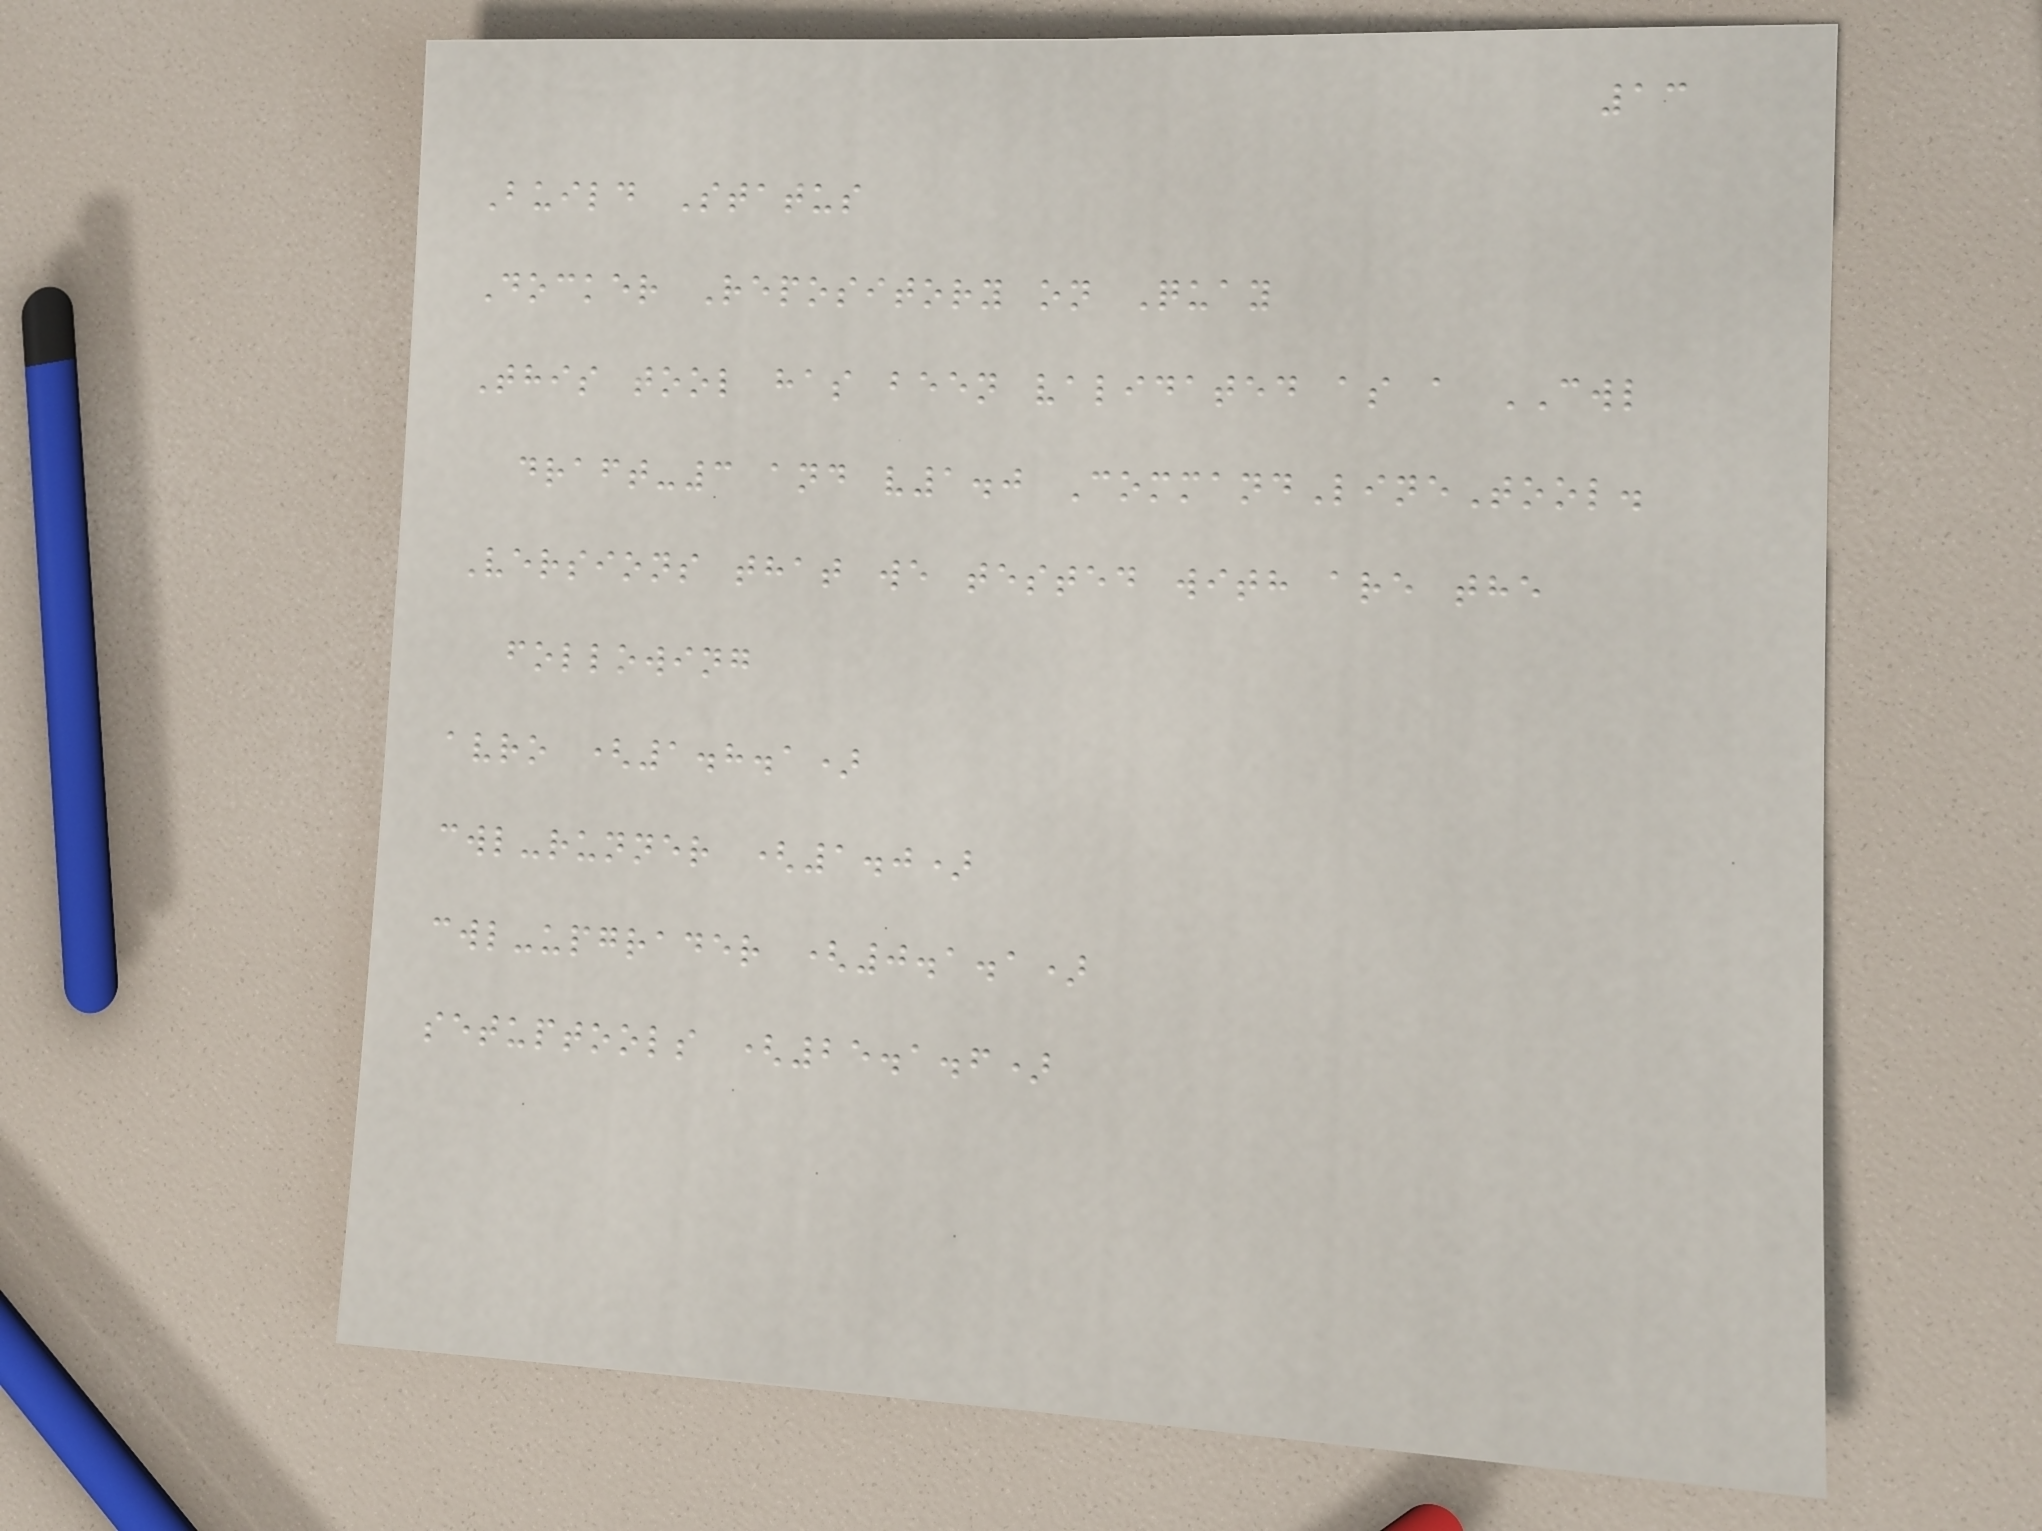13
Build Status
Docker Repository on Quay
This tool has been validated as a CWL
draft-3 and v1.0 CommandLineTool.
Versions that we tested with are the
following
avro (1.8.1)
cwl-runner (1.0)
cwl-upgrader (0.1.1)
setuptools (25.1.6)
